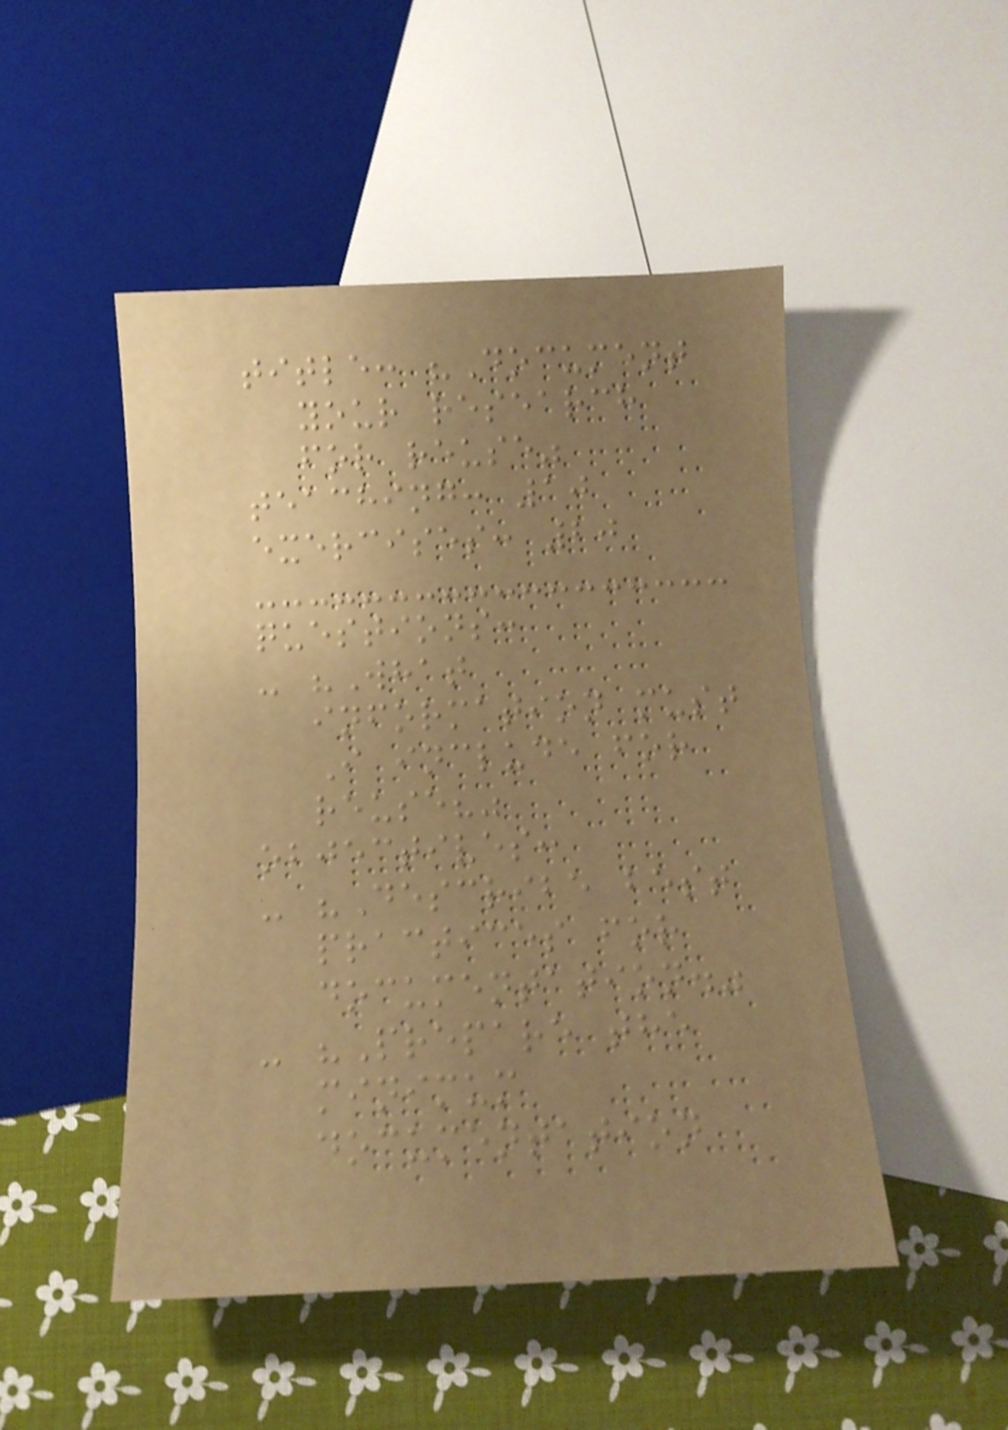title: "Document
your research
for reuse"
teaching: 10
exercises: 20
questions:
- "What
information must
I include for
reuse?"
objectives:
- "Describe best
practices for
documentation."
- "Prepare the
minimum
documentation
